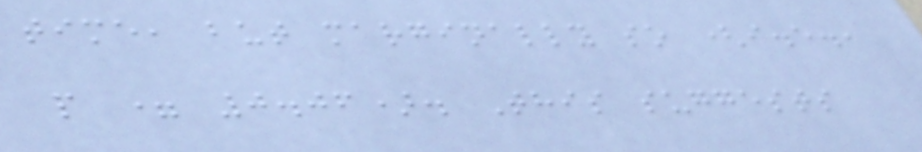time, but marginally so (i.e.,
p = 0.06). This suggests
